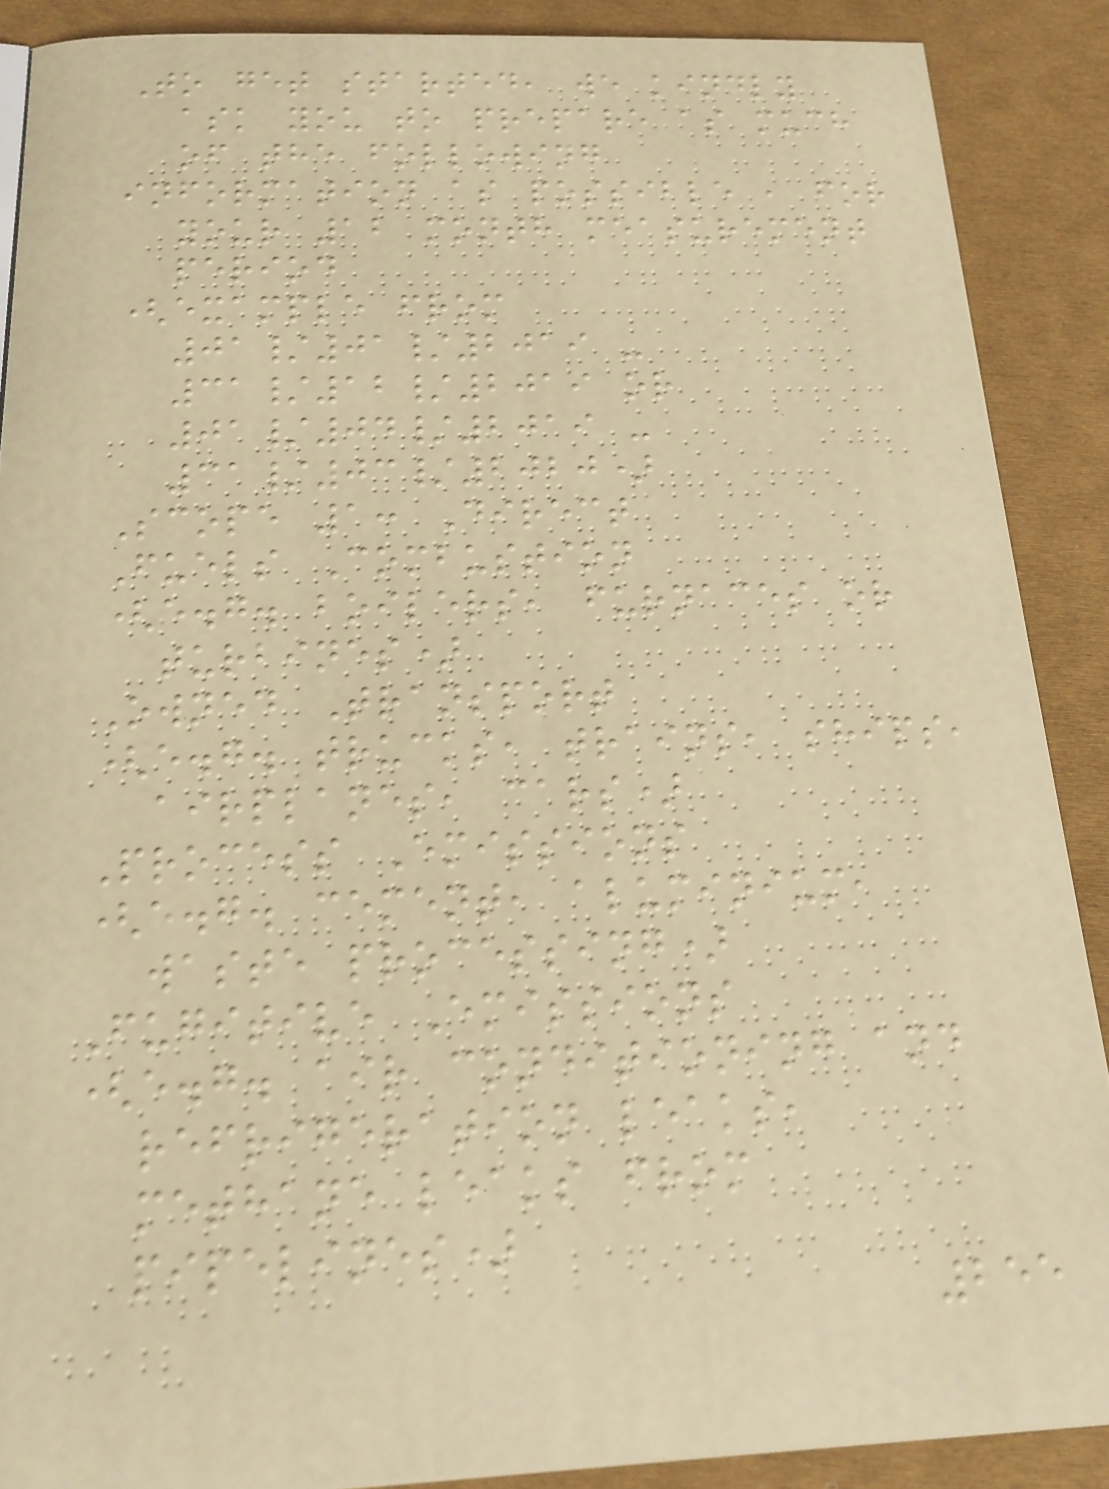To get started, we kindly
ask you to prepare as much
of the following
information as possible , for
your 12 month measurement
period
(example from
01/01/2019 -
31/12/2019 or
01/04/2019 -
31/03/2020)
Scope 1: Direct
Fuels Combustion
(e.g. boilers, furnaces or
turbines)
Owned Transport
(e.g. trucks, trains, ships,
airplanes, cars)
Process Emissions
(e.g. cement, aluminium,
waste processing)
Fugitive Emissions
(e.g. air conditioning and
refrigeration leaks,
methane leaks from
pipelines)
255
